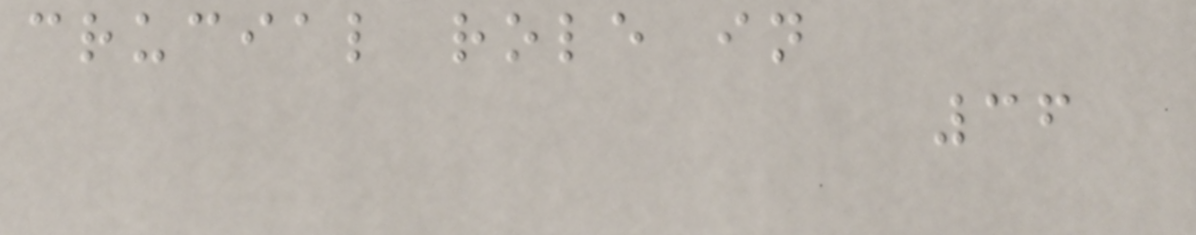crucial role in
36
